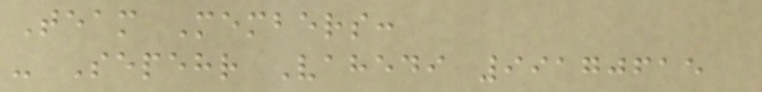Team Members:
- Sepehr Vahedi 99170615
